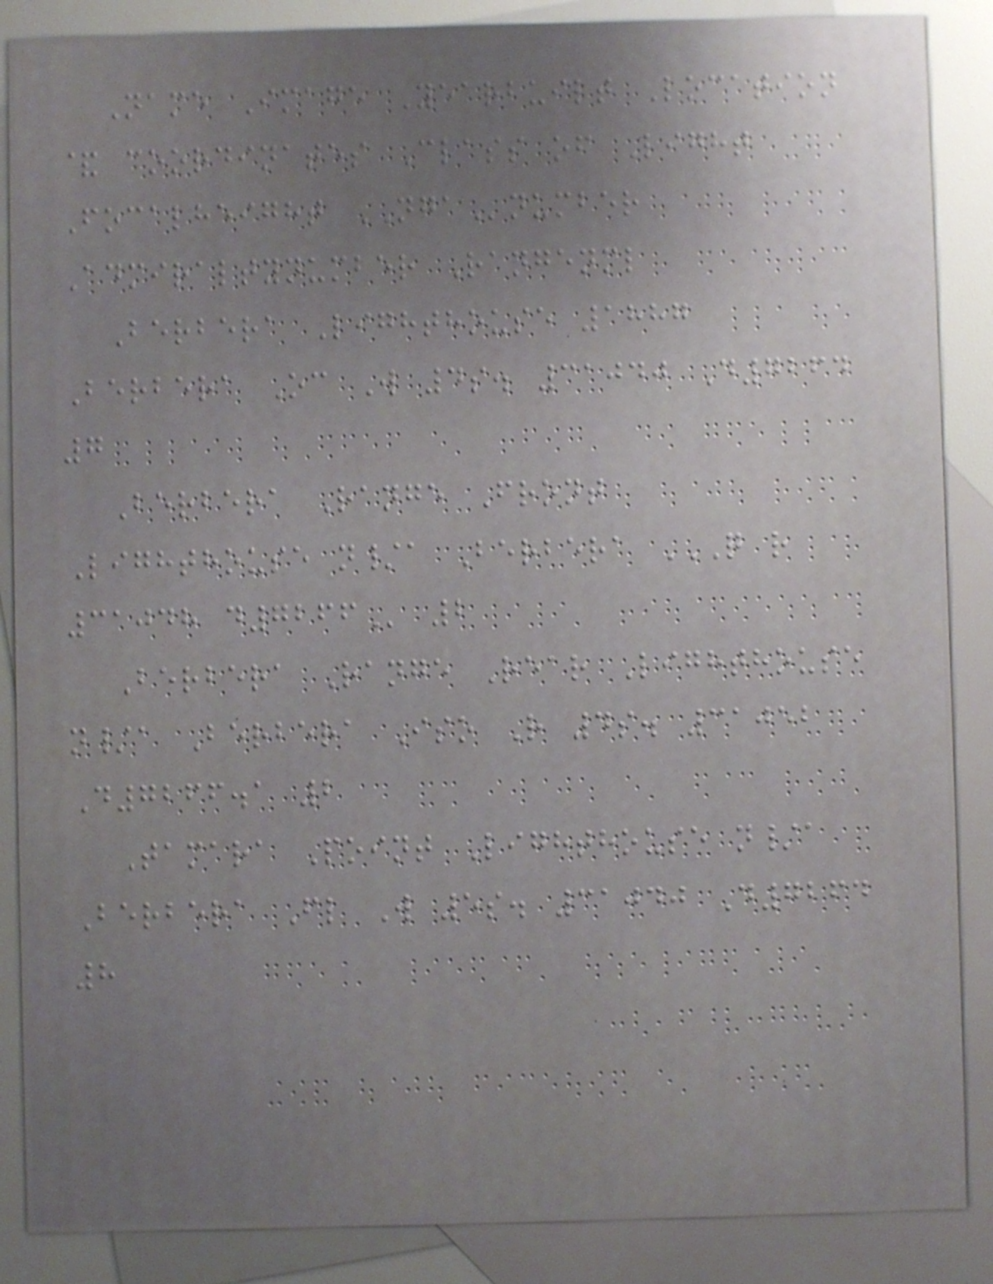Name Image Yearbuilt Location
& coordinates Class of Light
Focalheight NGAnumber
Admiraltynumber Rangenml
Berbera Lighthouse 1887
Berbera Oc W 4s. 31040 D7264
7
Berbera Range Front
Lighthouse n/a Berbera Q R
31048 D7266 2
Berbera Range Rear Lighthouse
n/a Berbera Iso R 4s. 31052
D7266.1 2
Tamara Point Lighthouse n/a
Berbera Fl W 5s. 31040 D7264
8
